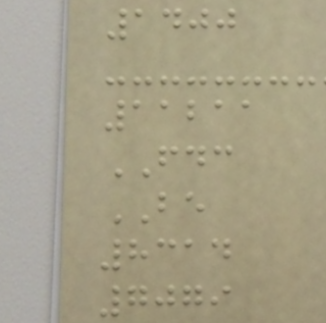1400
11211
FDC
BE
8314
7079
